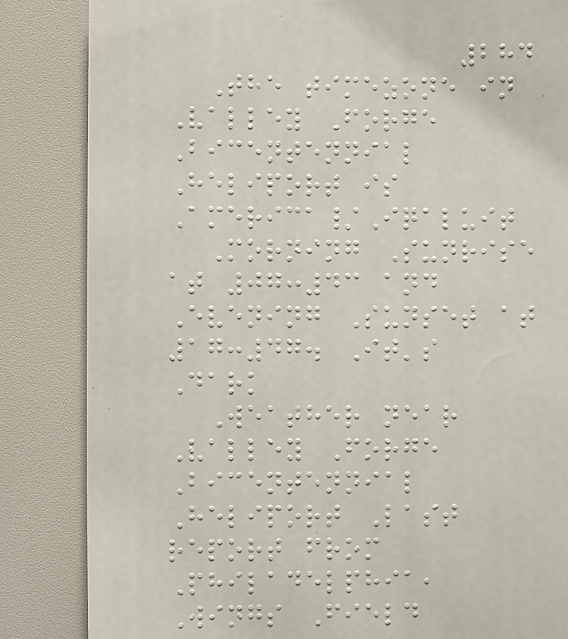284
The timezone in
Valley Forge
Bicentennial
Heliport is
America/Iqaluit
Morning Sunrise
at 07:43 and
Evening Sunset at
17:47. It's
Dark
Weather near
Valley Forge
Bicentennial
Heliport Last
report from
Philadelphia,
Wings Field
